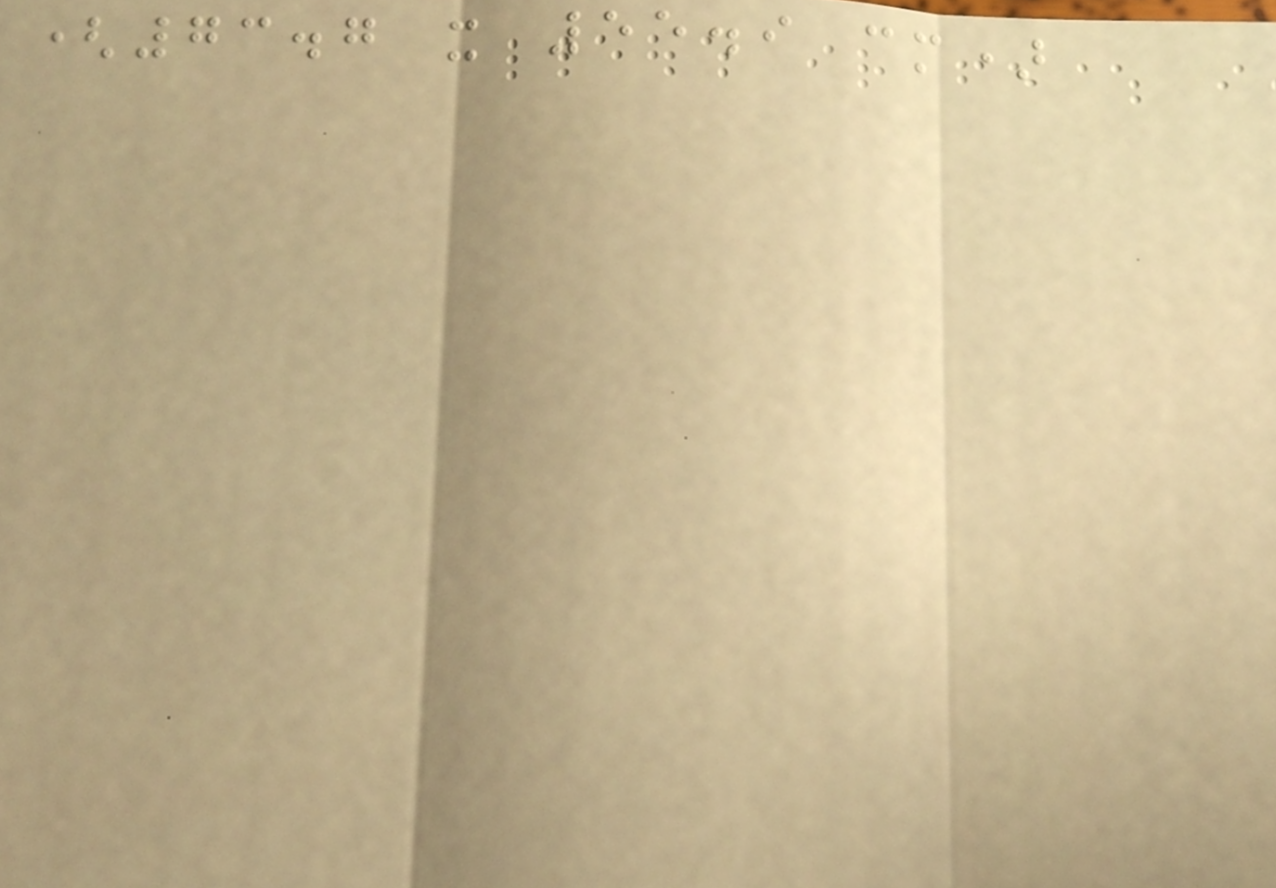(73.7 x 55.9 cm)
